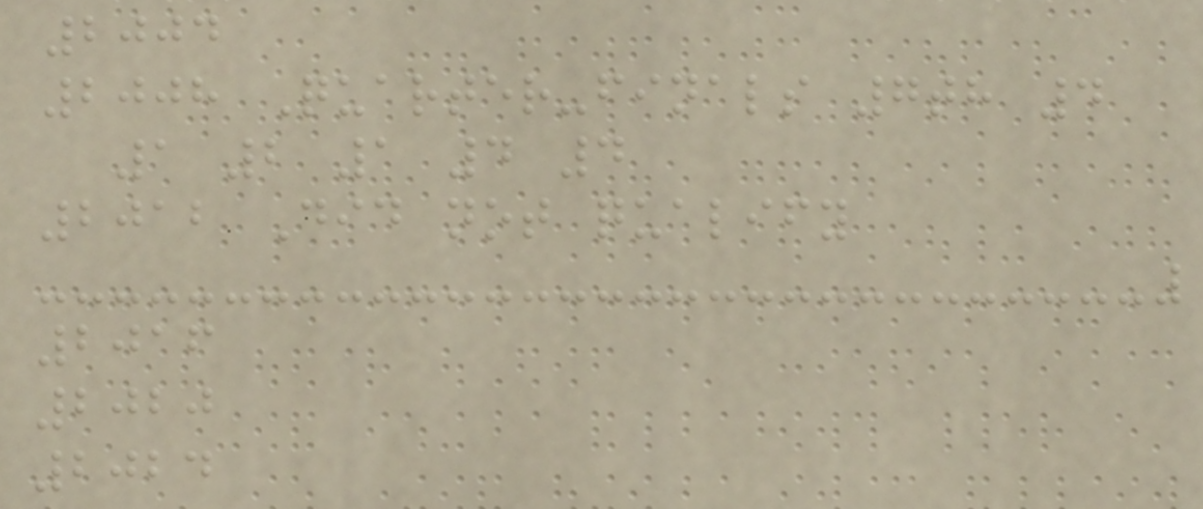2004
2008 Quarter-finals 7th 4
1 2 1 4 4
2012 Did not qualify
2016
2020
2024
